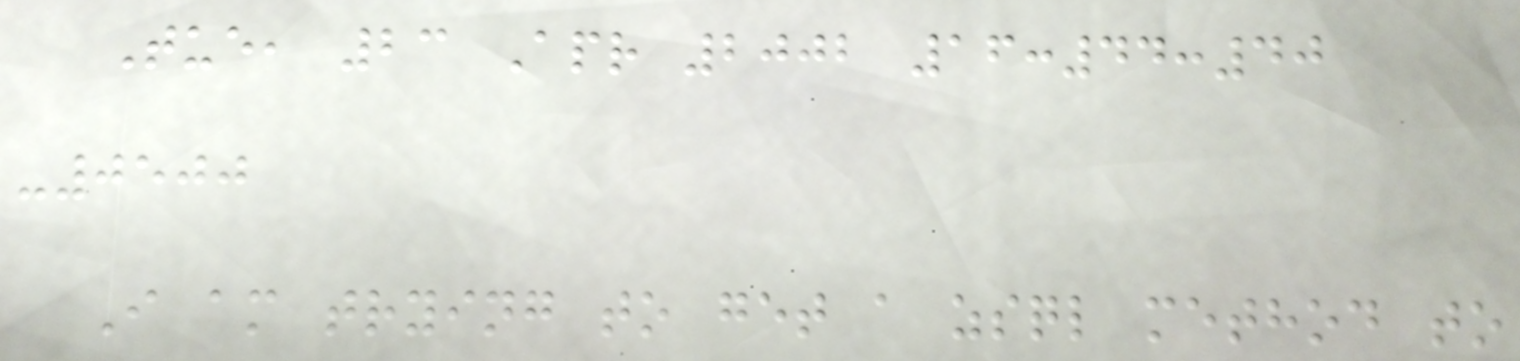Tue, 23 Apr 2002 16:44:40
-0500
I am trying to get a zsql method to
